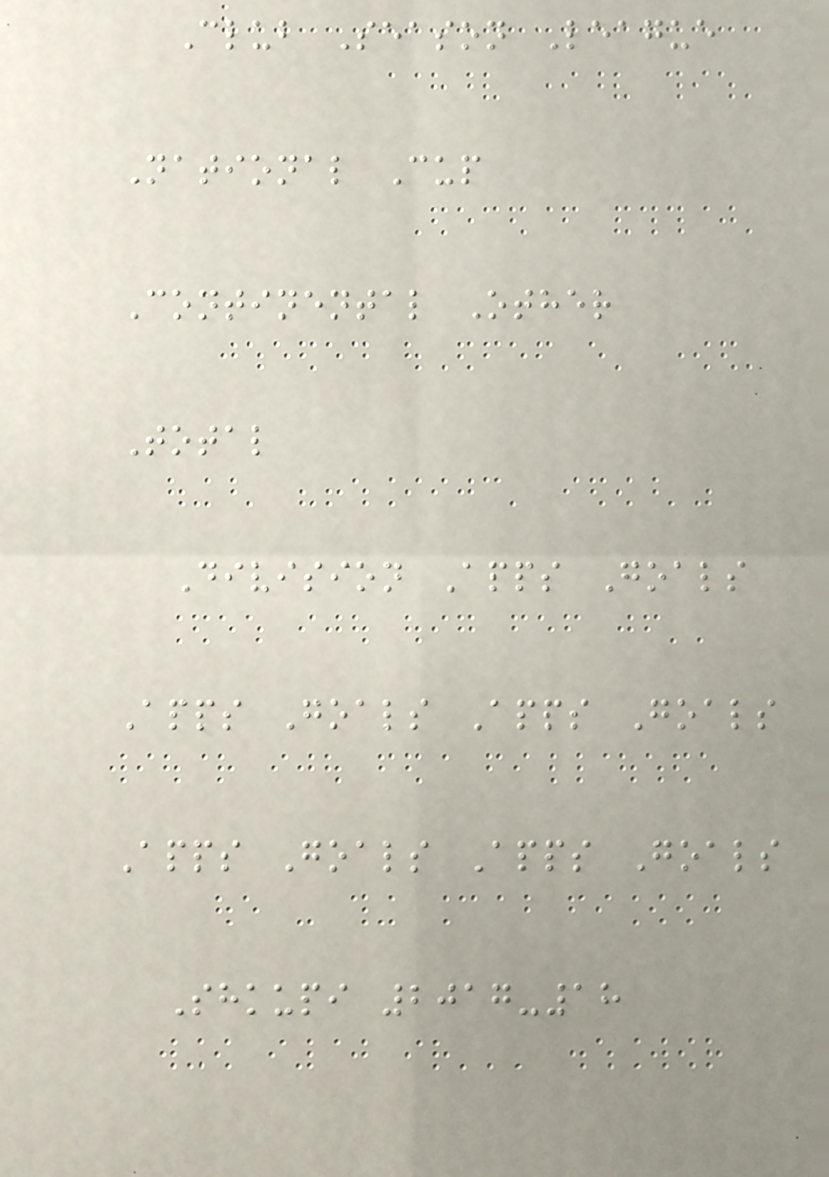Club Season League
National Cup
Continental Other
Total
Division Apps Goals
Apps Goals Apps Goals
Apps Goals Apps Goals
Shkupi 2017-18
